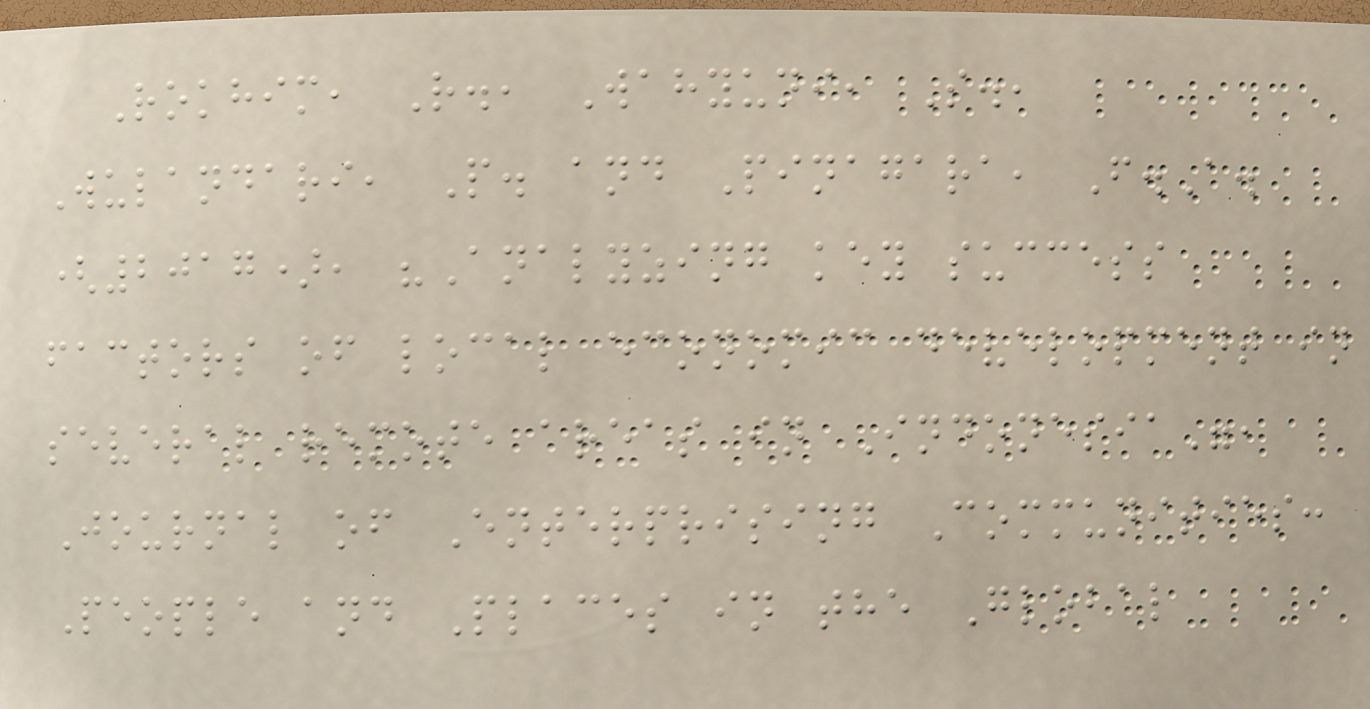Rokhim, R., Wahyuni, S.,
Wulandari, P. and Pinagara, F.A.
(2017), "Analyzing key success
factors of local economic development in
several remote areas in Indonesia",
Journal of Enterprising Communities:
People and Places in the Global
